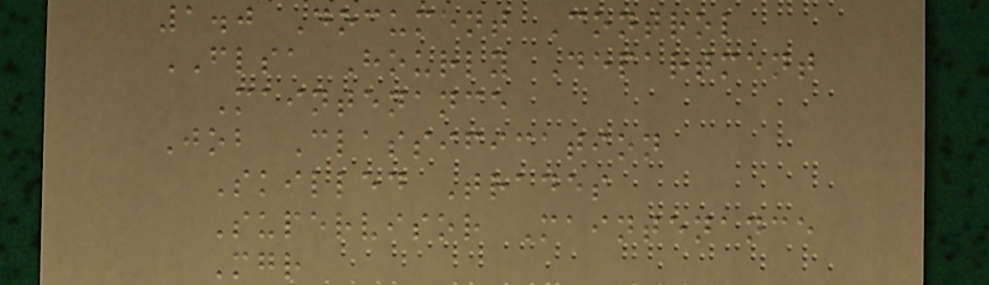1.0 Document Control
FLSA Hourly Department
Maintenance
Job Classification
Skilled Trades
Supervisor Maintenance
Mgr
